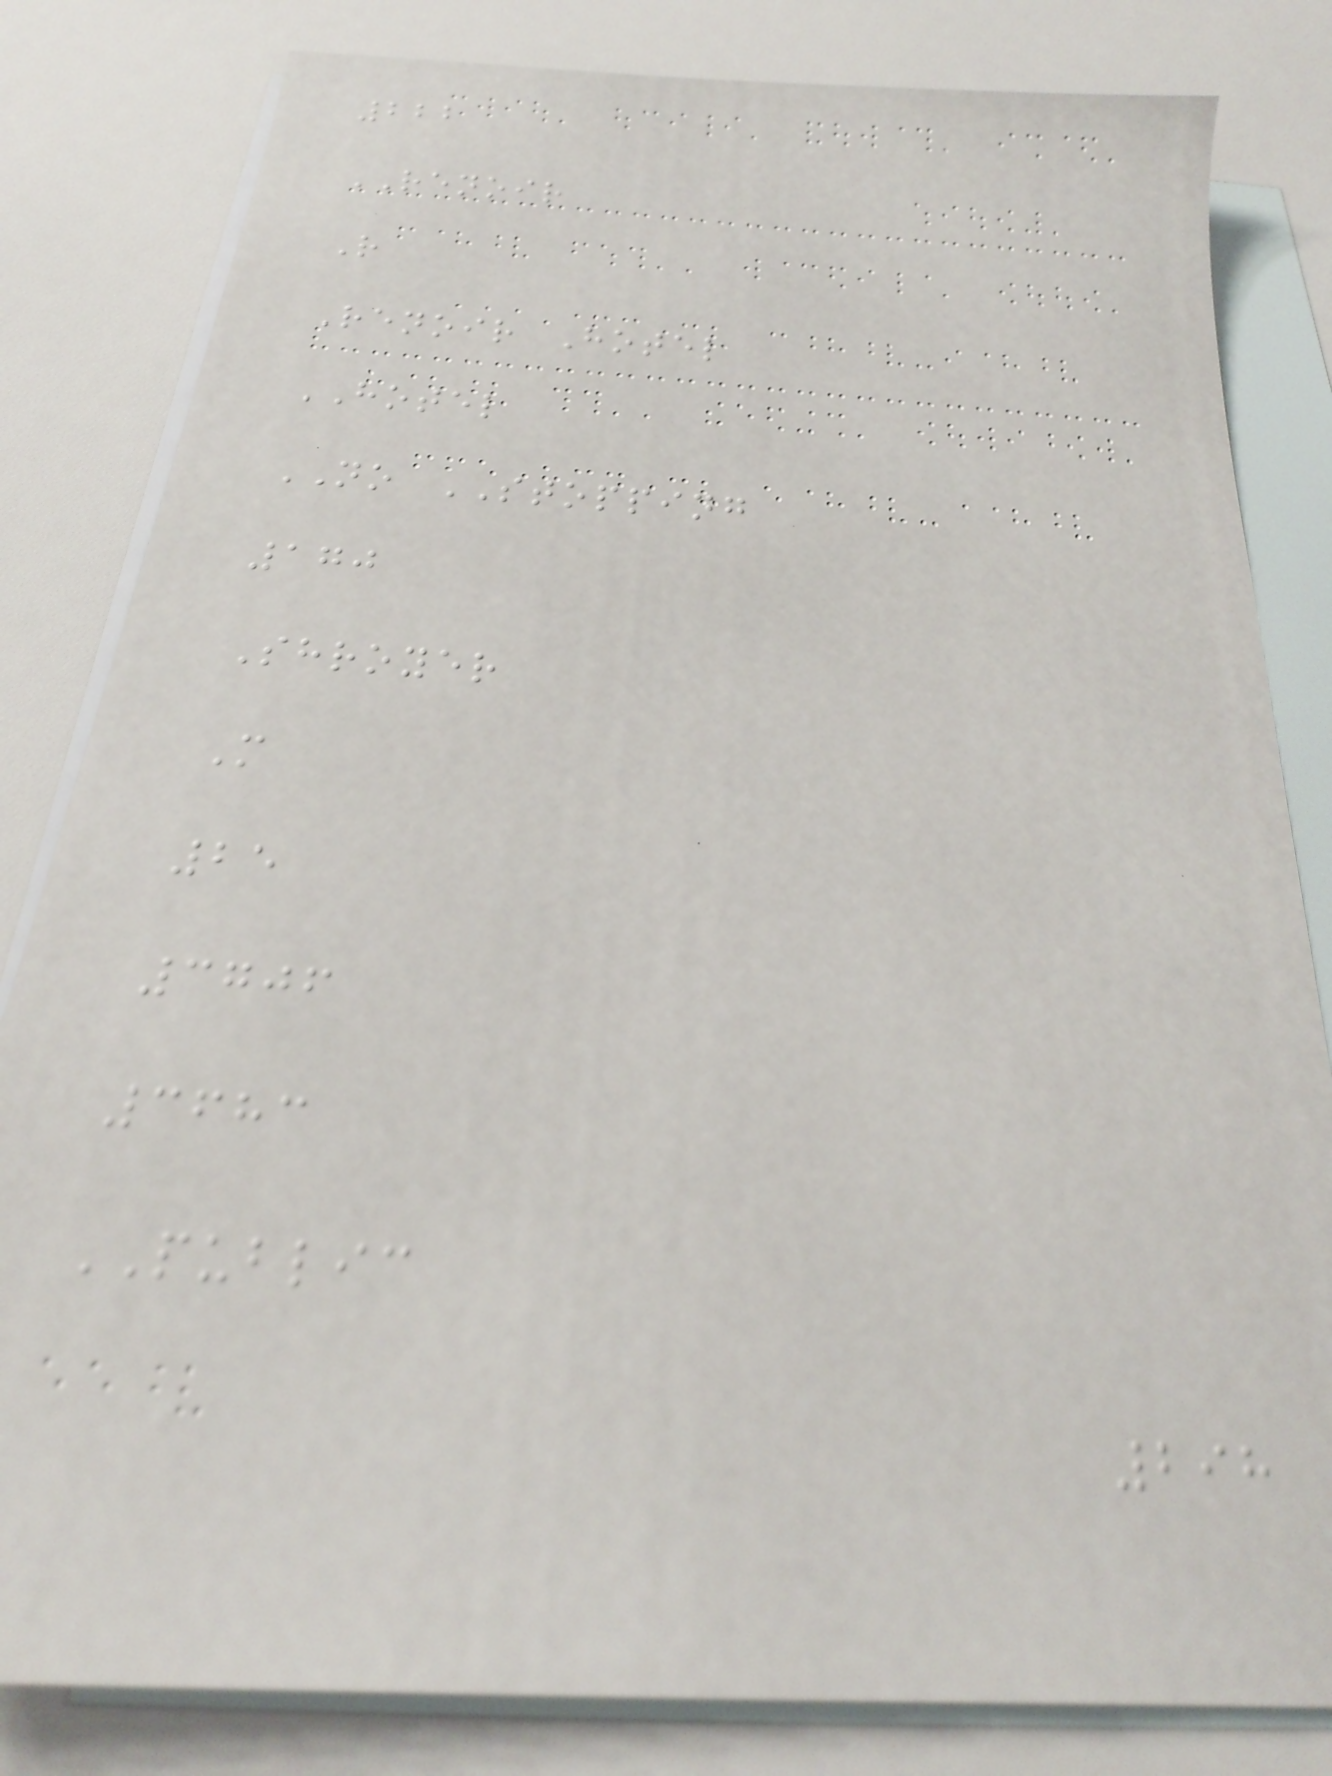222
RENOIR
R
Renoir Hotel
HOTEL
NO STOPPING
170
Shroyer
M
25
3706
3683
PUBLIC
298
